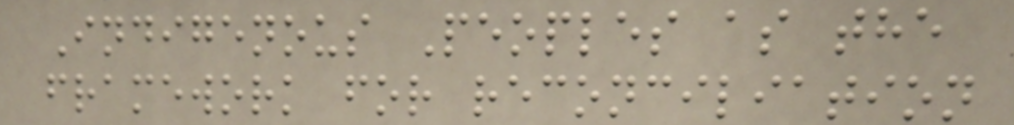Indigenous Peoples as the
framework for reconciliation
